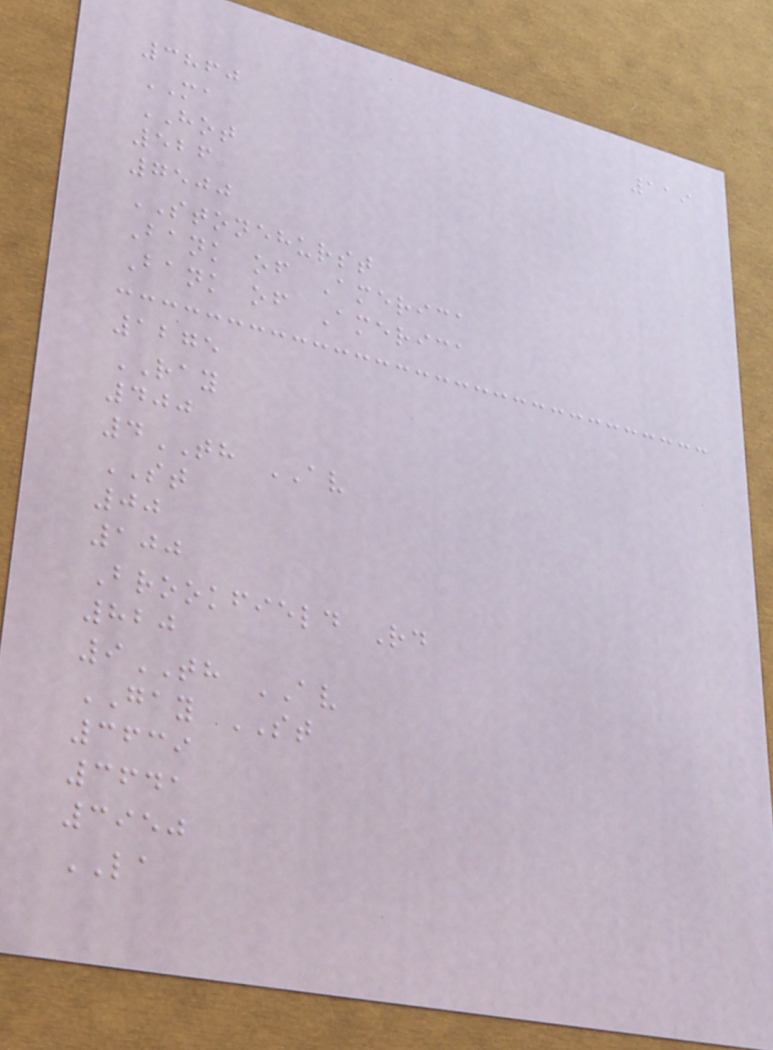119
3860
MA
HOT
526
7500
STONEHURST
Bank of America
Bank of America
1275
RAY
400
4TH AV
ST
00
100
Brookfield Rd
820
9TH AV
GAY ST
3639
3641
3950
LA
